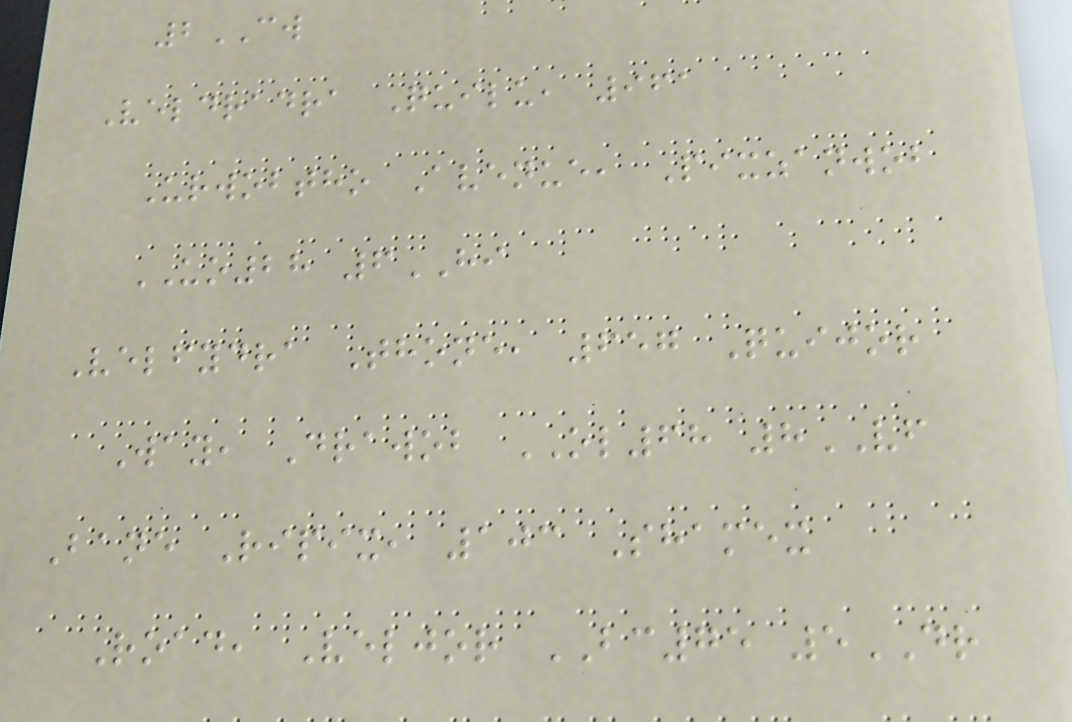2CW
Veldradra Quilu, 961
Urwobtho Avenue, Pixzanwob
UO28 6HI
Velfydra Thone, 657 Quijor
Way, Drawob OL68 8VF
Bane Ripix, 103 Shamex
Road, Veljor BC75 5DR
